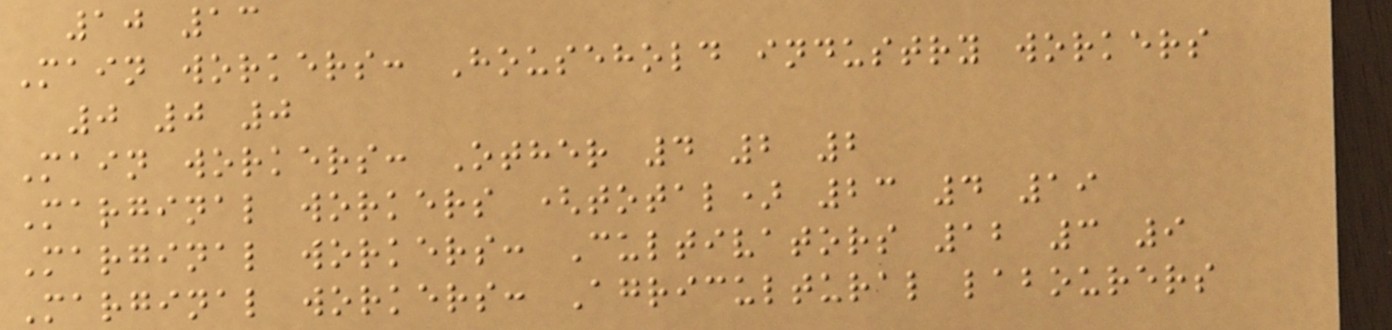10 13
Main workers: Household industry workers
0 0 0
Main workers: Other 4 2 2
Marginal workers (total) 23 4 19
Marginal workers: Cultivators 12 3 9
Marginal workers: Agricultural labourers
